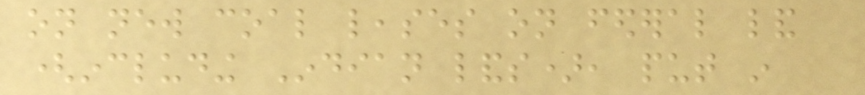on new coal leases on federal land
(including Indian lands), put in
